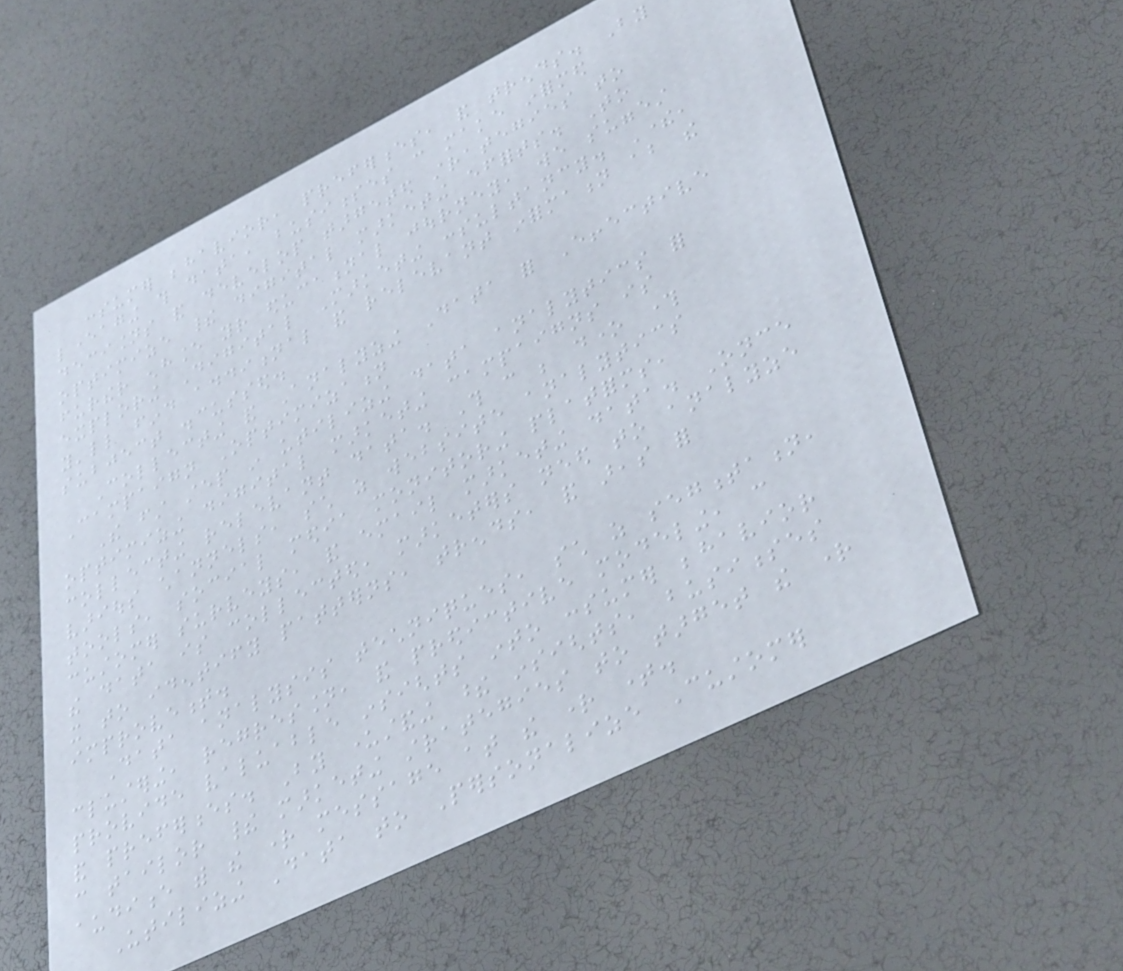consumer behavior, preferences, and trends. By
leveraging this data, businesses can make informed
decisions and develop targeted strategies to
optimize their digital marketing efforts. To
further enhance your educational journey, we suggest
exploring Digital Marketing consultancy. There,
you'll find additional and relevant information about the
subject discussed.
Collecting and Analyzing Data for Effective
Campaign Optimization
The first step in utilizing data analytics for
optimizing digital marketing campaigns is
collecting relevant data. This can be done through
various channels, such as website analytics
tools, social media monitoring platforms,
customer surveys, and email marketing data. Once
the data is collected, marketers need to analyze
it to identify patterns, trends, and areas for
improvement.
Data analysis techniques, such as segmentation,
clustering, regression, and predictive modeling, can
provide valuable insights into consumer behavior
and preferences. By understanding these insights, businesses
can tailor their marketing strategies to target the right
audience with the right message at the right time.
Utilizing Data to Personalize Customer
